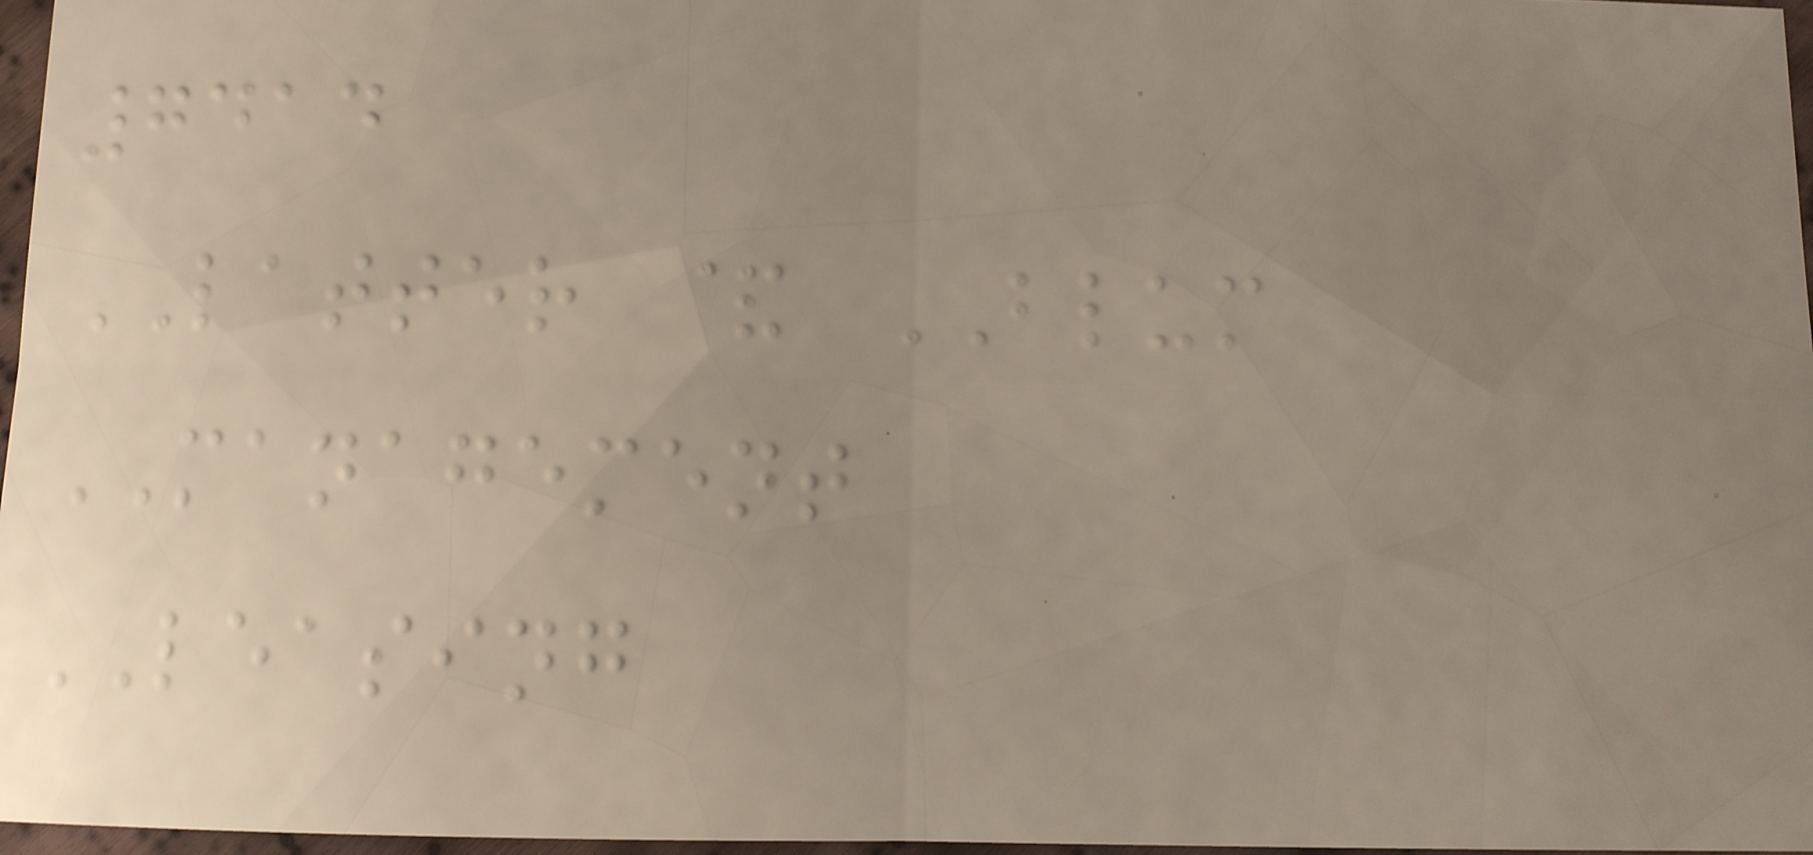7414
LATTER & BLUM
MANAGEMENT
LEASING
